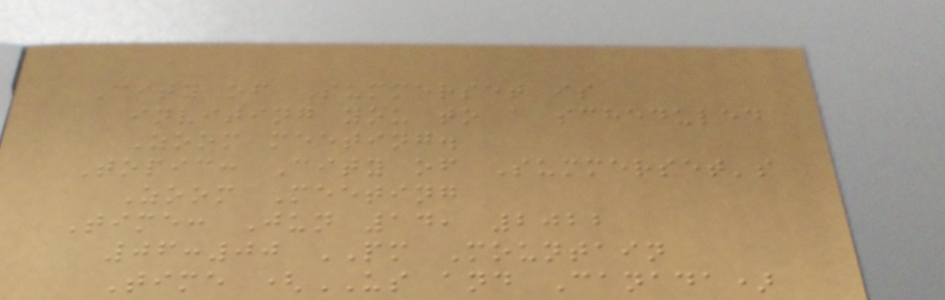City of Summerset is
inviting you to a scheduled
Zoom meeting.
Topic: City of Summerset's
Zoom Meeting
Time: Jun 14, 2022
06:00 PM Mountain
Time (US and Canada)
